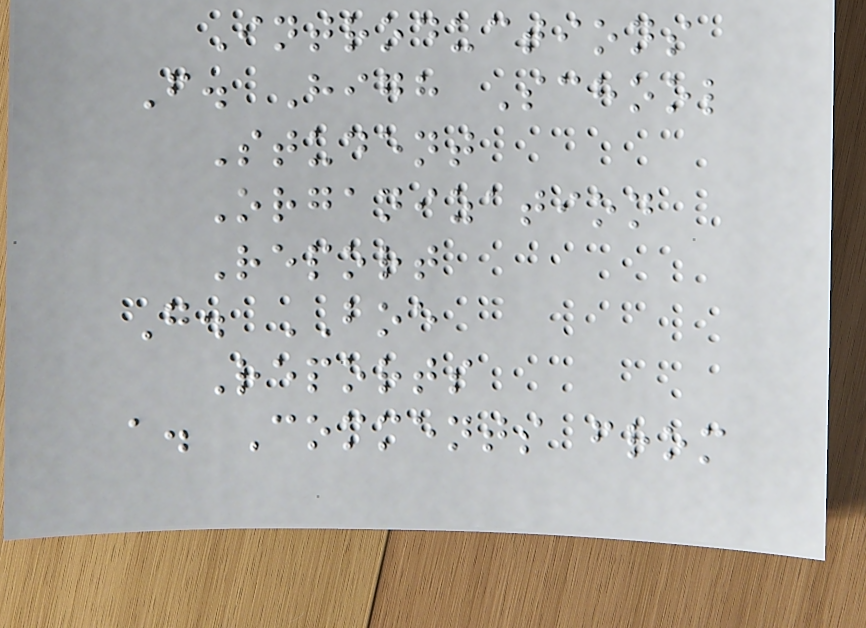Introductions
F. High School
Student
Organization
Report
G. BOE
Reports
a. Comments from
